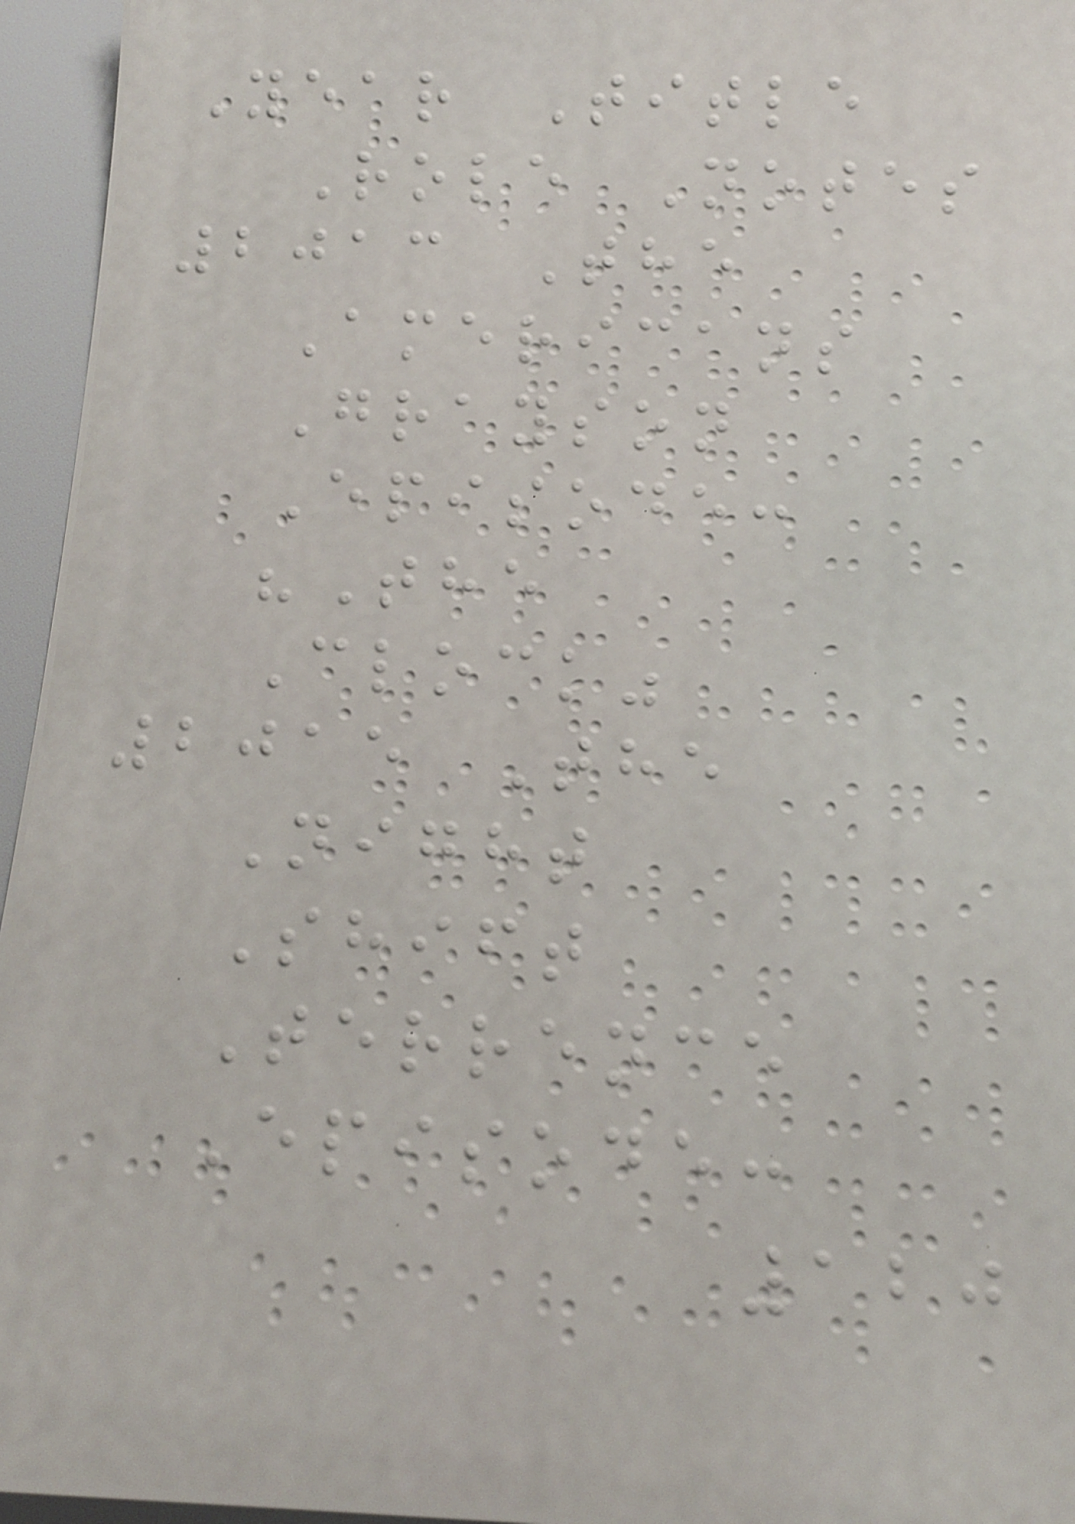Year Title
Role Notes
2013 The
Americans
Grayson
Episode:
"The
Clock"
2015 The
Night
Shift
Terrence
Episode:
120
